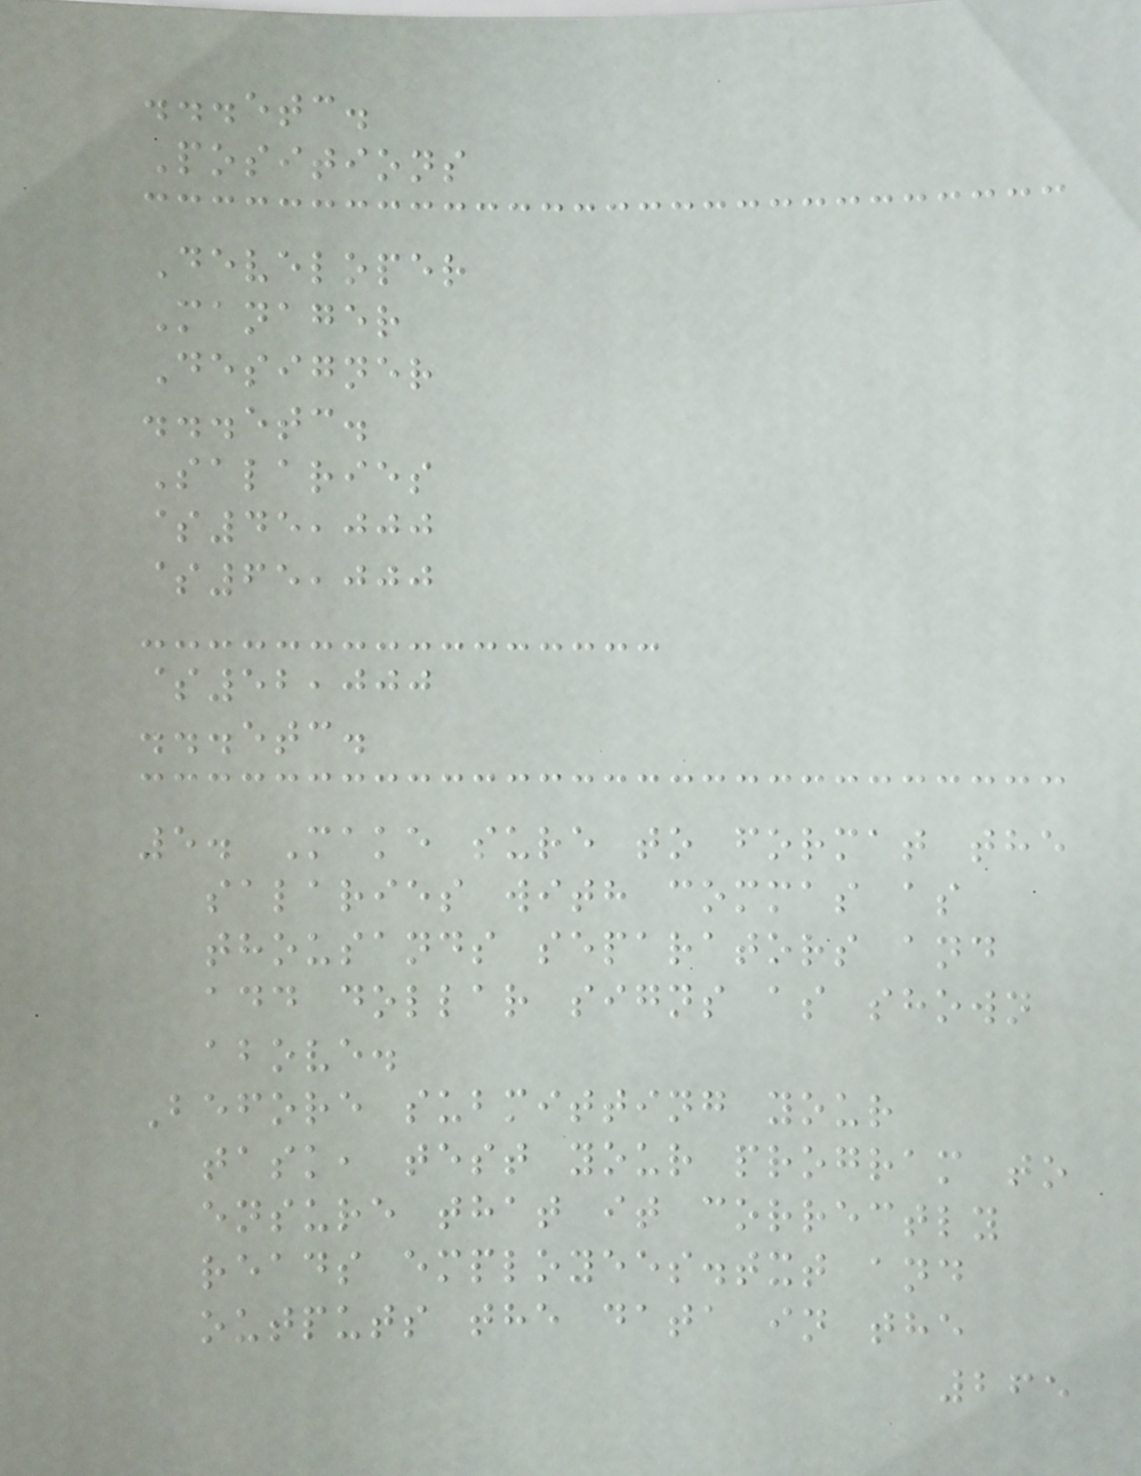...etc.
Positions
Developer
Manager
Designer
...etc.
Salaries
$45,000
$65,000
$52,000
...etc.
5. Make sure to format the
salaries with commas as
thousands separators and
add dollar signs as shown
above.
Before submitting your
task, test your program to
ensure that it correctly
reads employees.txt and
outputs the data in the
265
